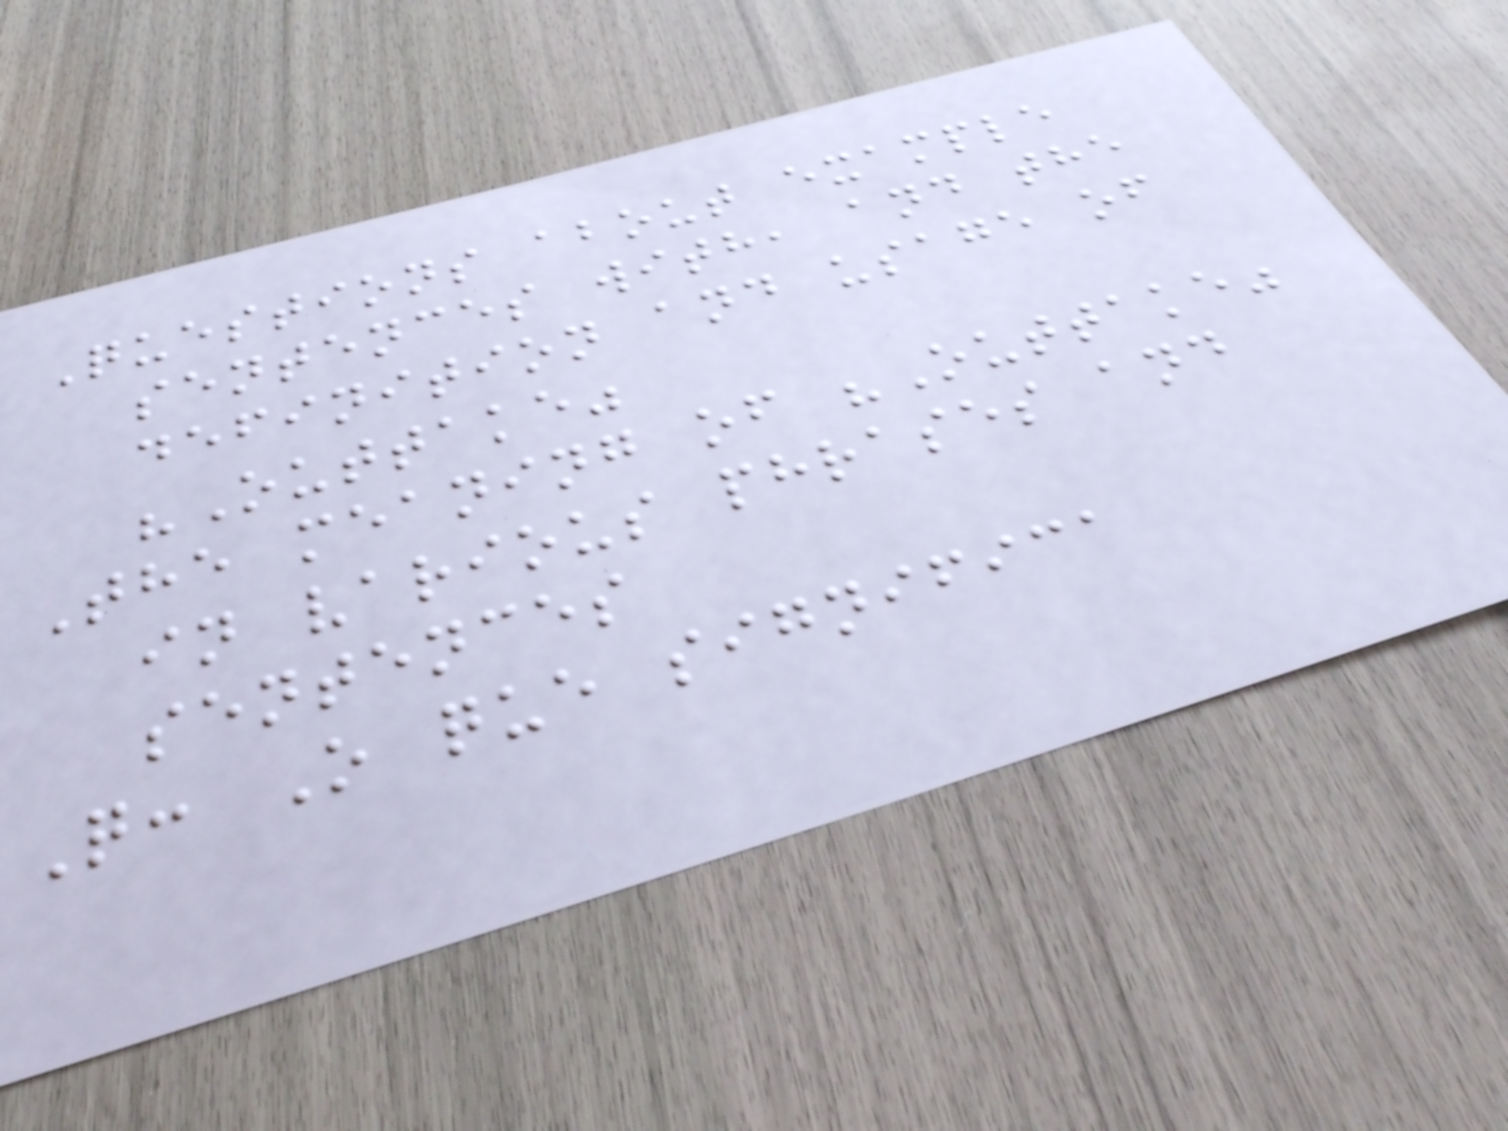Questions about example
sentences with, and the
definition and usage of
"Outtake"
The meaning of "Outtake"
in various phrases and
sentences
Q: O que significa
